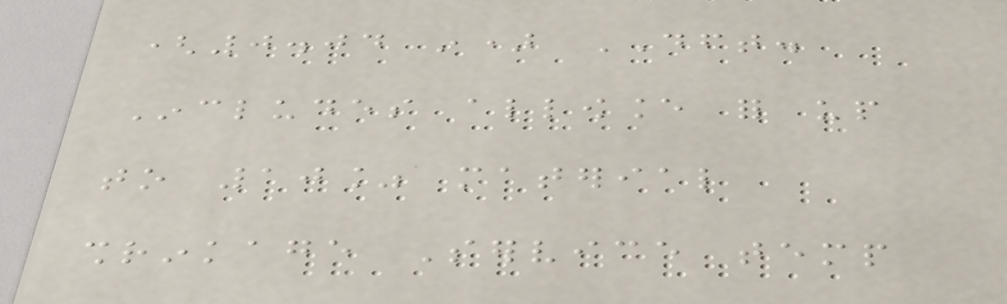(0.04 in) DFT.
Includes allowance for up
to 10% material
shrinkage Service temp
